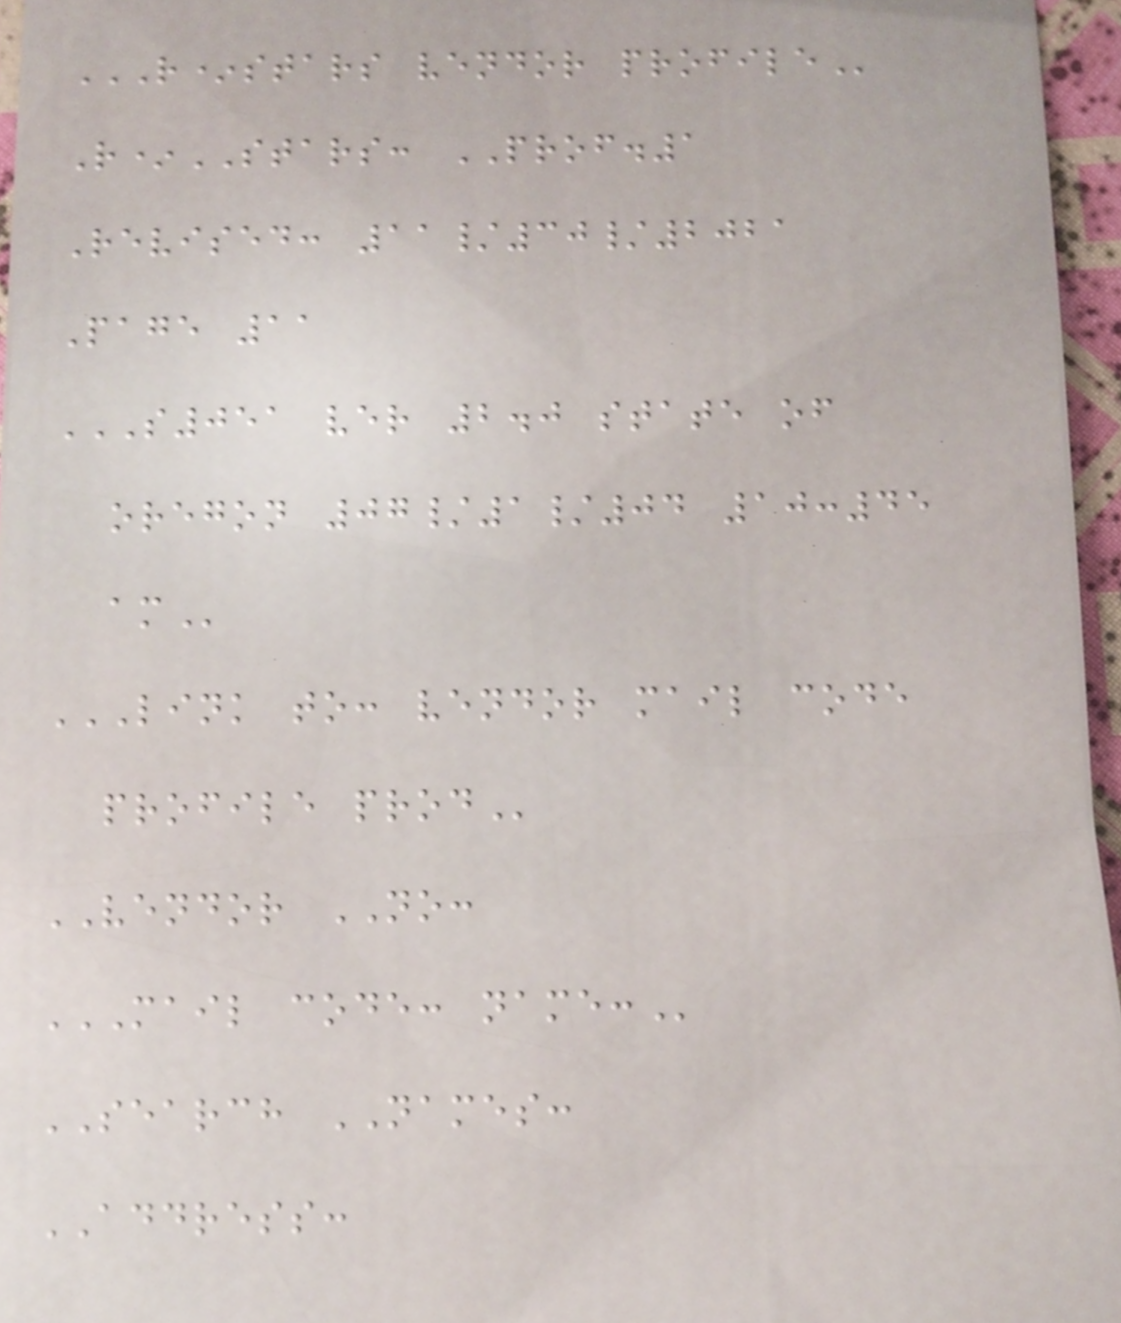R*STARS VENDOR PROFILE
R*STARS: PROF.1
Revised: 11/30/2021
Page 11
S051 VER 2.0 STATE OF
OREGON 07/1/04 10:45
AM
LINK TO: VENDOR MAIL CODE
PROFILE PROD
VENDOR NO:
MAIL CODE: NAME:
SEARCH NAMES:
ADDRESS:
